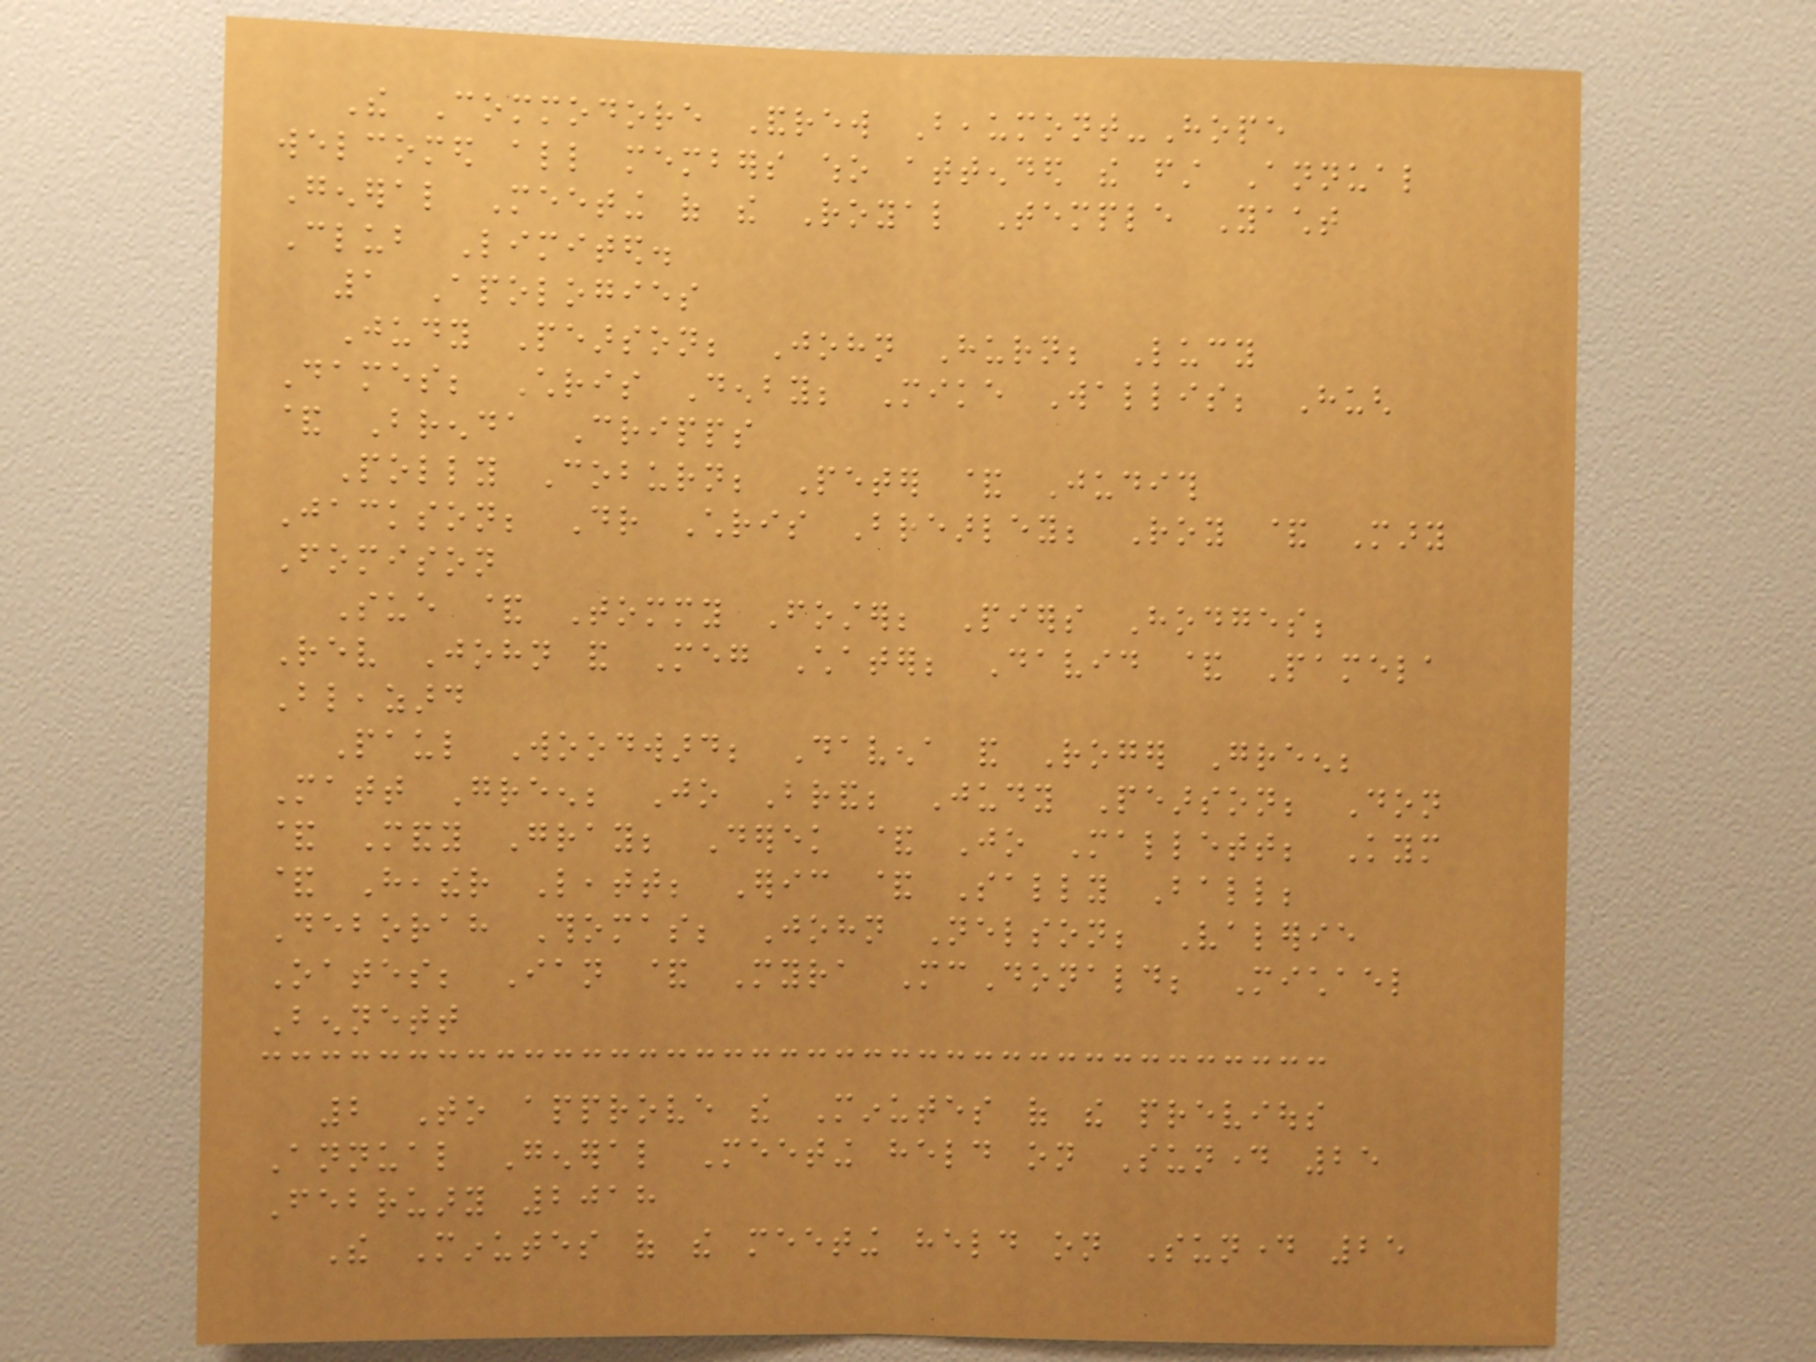The Commodore Andrew Beaumont-Hope
welcomed all members who attended the first Annual
General Meeting of the Royal Temple Yacht
Club Limited.
1 Apologies
Judy Pearson; John Hurn; Lucy
Dames; Chris Denby; Mike Wallis; Hugh
& Brenda Cripps
Polly Coburn; Peter & Judith
Jackson; Dr Chris Brearley; Roy & Mary
Fomison
Sue & Tommy Foster; Piers Hodges;
Rev John and Meg Chater; David & Pamela
Bleazard
Paul Woodward; Davena and Roger Green;
Matt Green; Jo Brand; Judy Pearson; Don
& Mandy Gray; Derek & Jo Mallett; Kym
& Heather Leatt; Eric & Sally Ball;
Deborah Thomas; John Nelson; Valerie
Oates; Ian & Myra McDonald; Michael
Bennett
2 To approve the Minutes of the previous
Annual General Meeting held on Sunday 25
February 2018
The Minutes of the meeting held on Sunday 25
